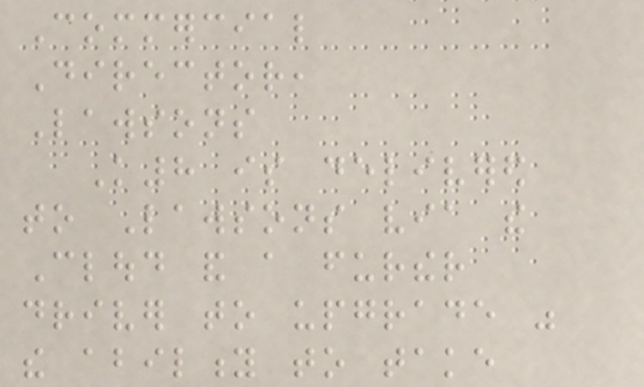Commercial
Director,
Lawsons
K8 is delivered
to Lawsons via the
Cloud and a further
driver to upgrade was
the ability to take
